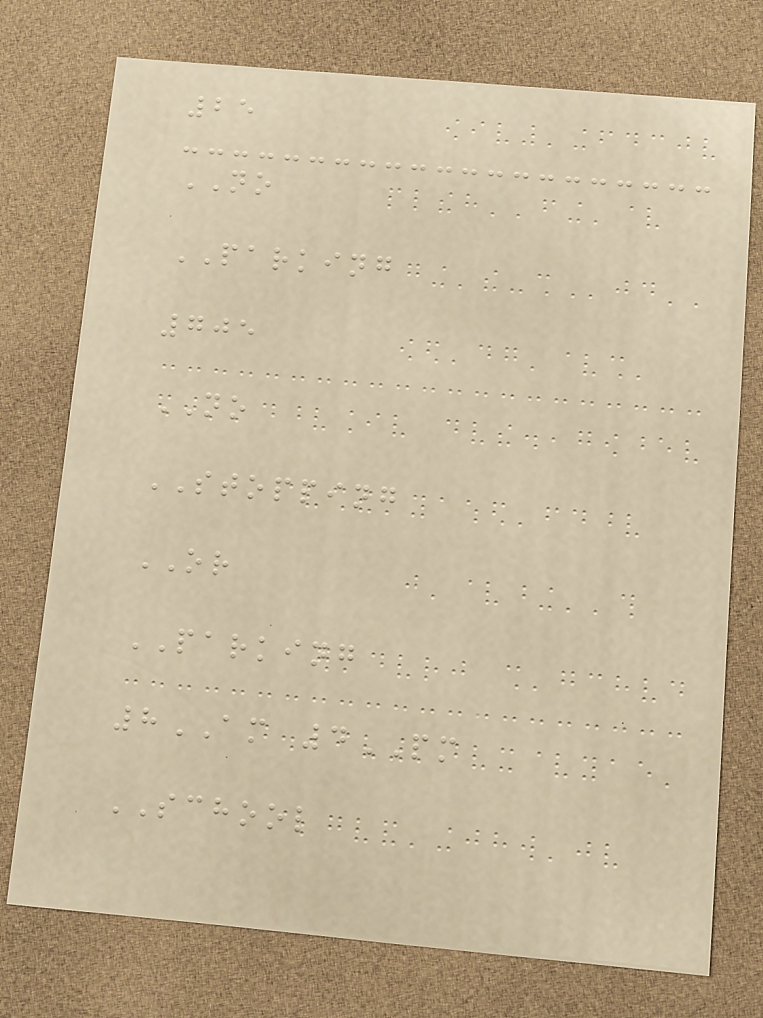25
NO
PARKING
705
NO
STOPPING
OR
PARKING
8AM 4PM
SCHOOL
